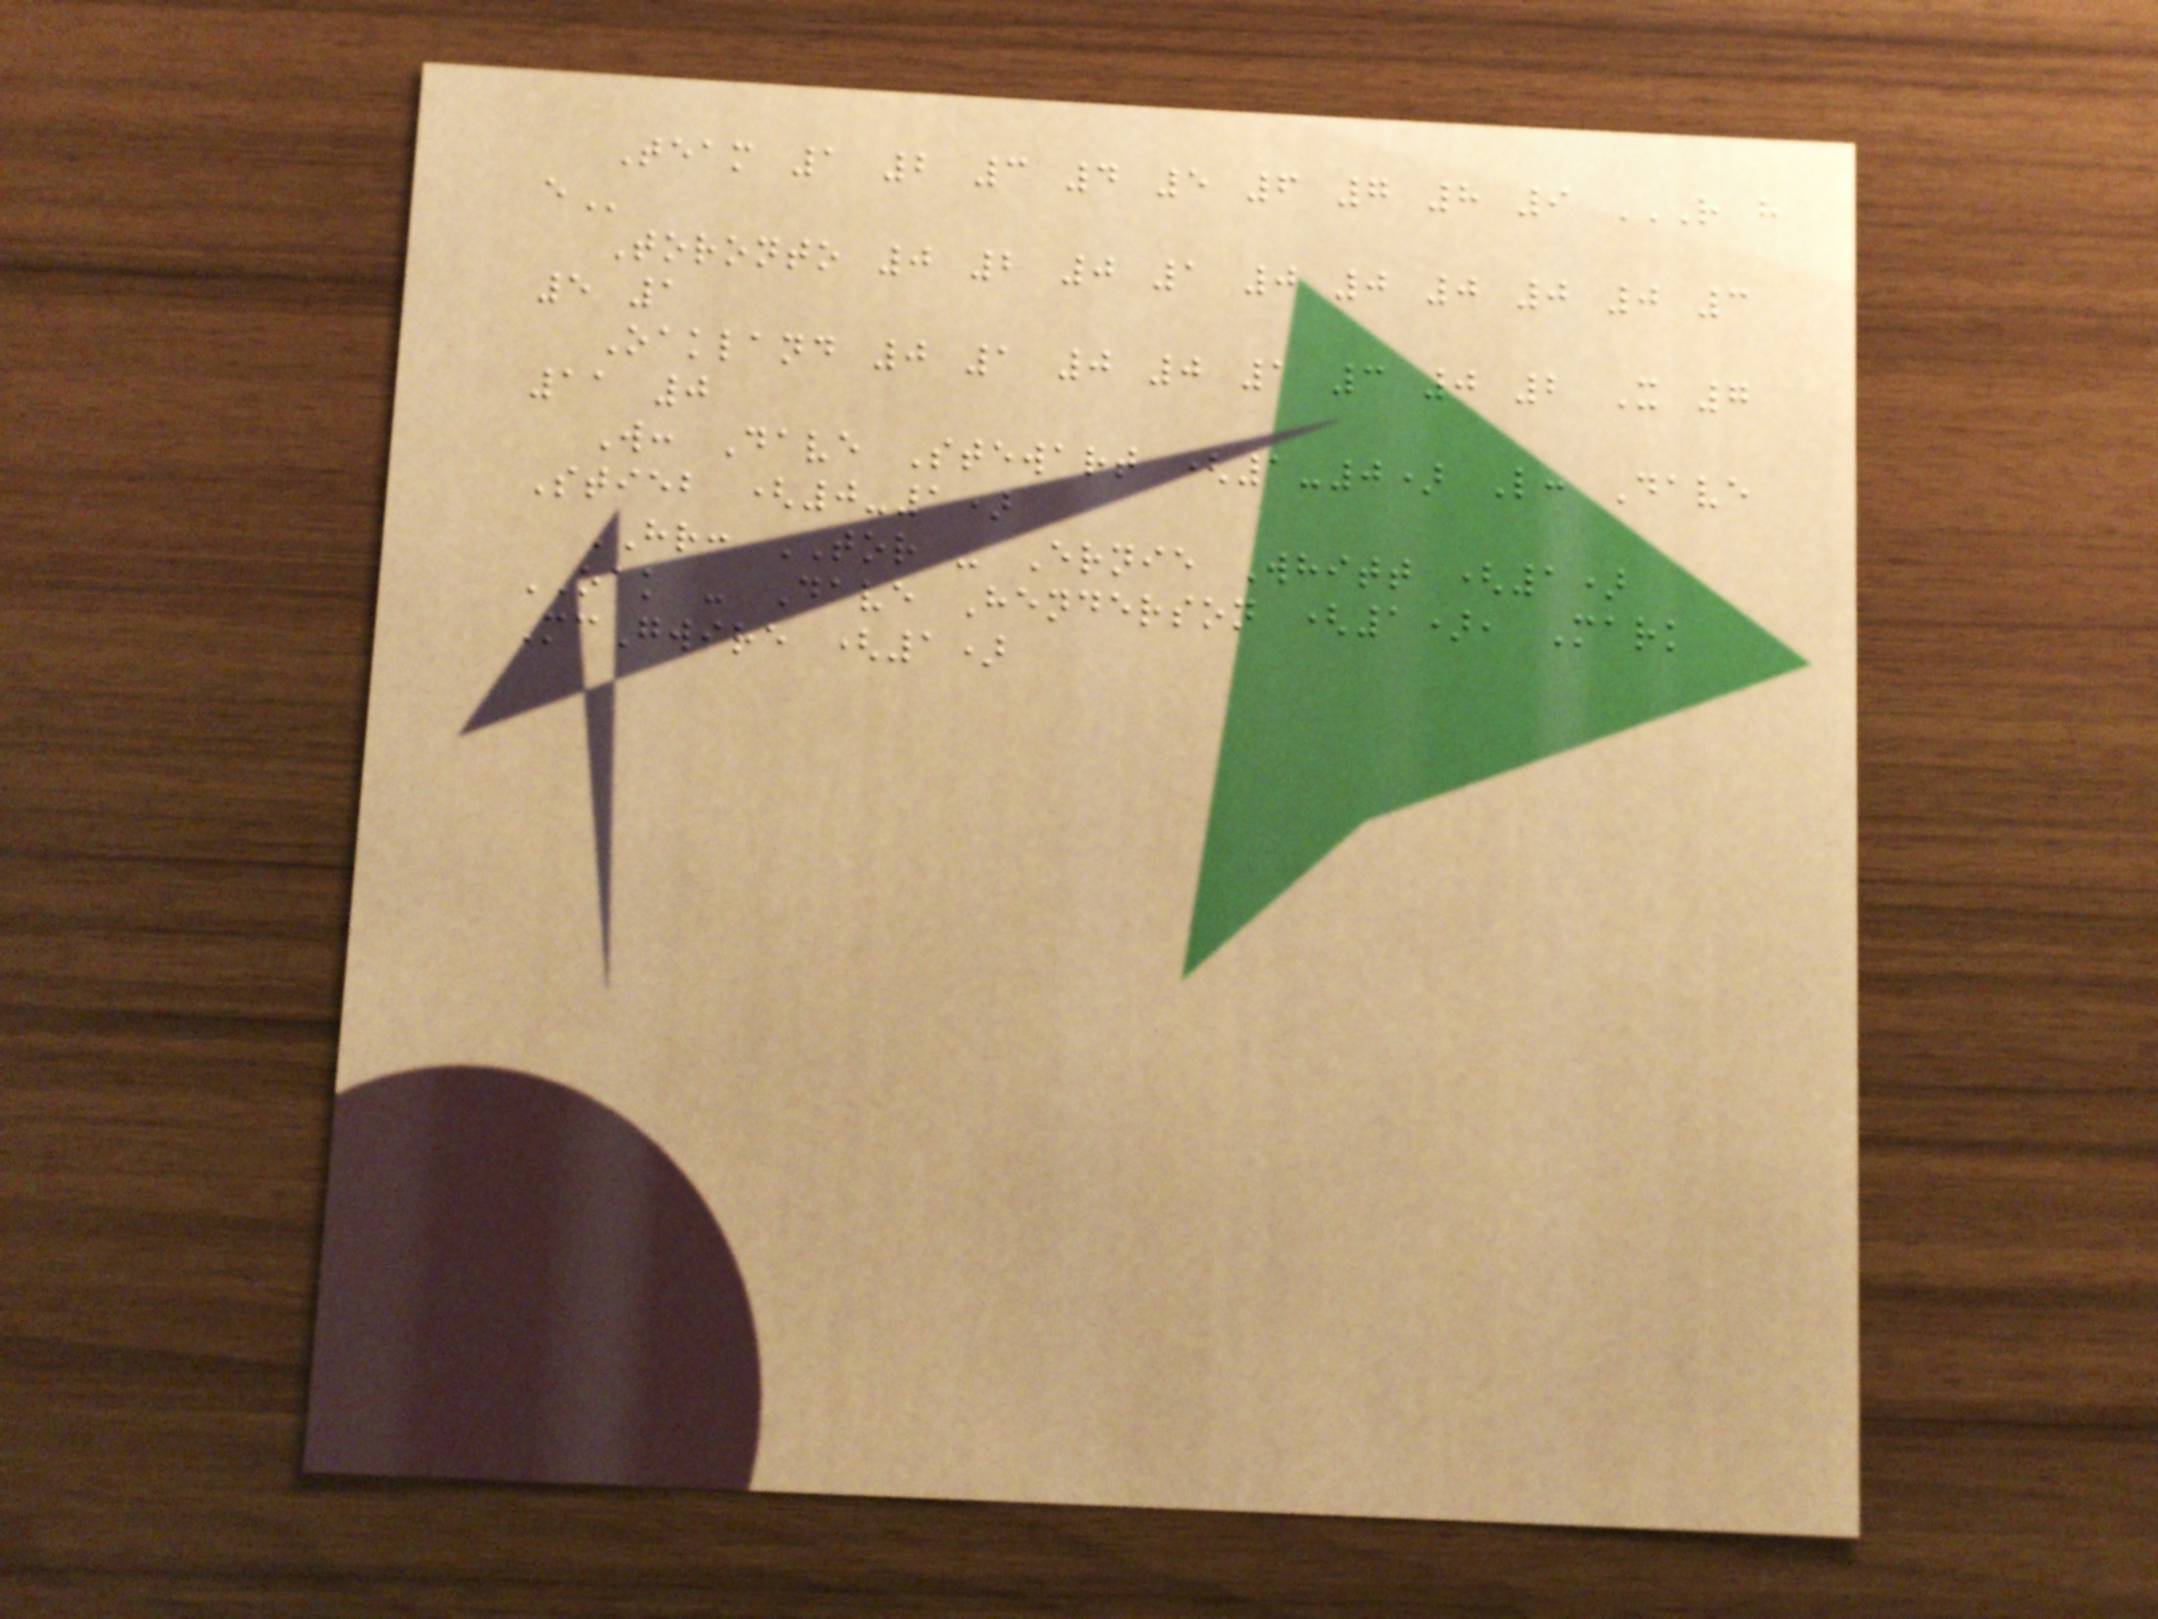Team 1 2 3 4 5 6 7 8 9 R H
E
Toronto 0 2 0 1 0 0 0 0 0 3
5 1
Oakland 0 1 0 0 1 3 0 2 X 7
11 0
W: Dave Stewart (1-0) L: Dave
Stieb (0-1)
HR: TOR - Ernie Whitt (1)
OAK - Dave Henderson (1), Mark
McGwire (1)
